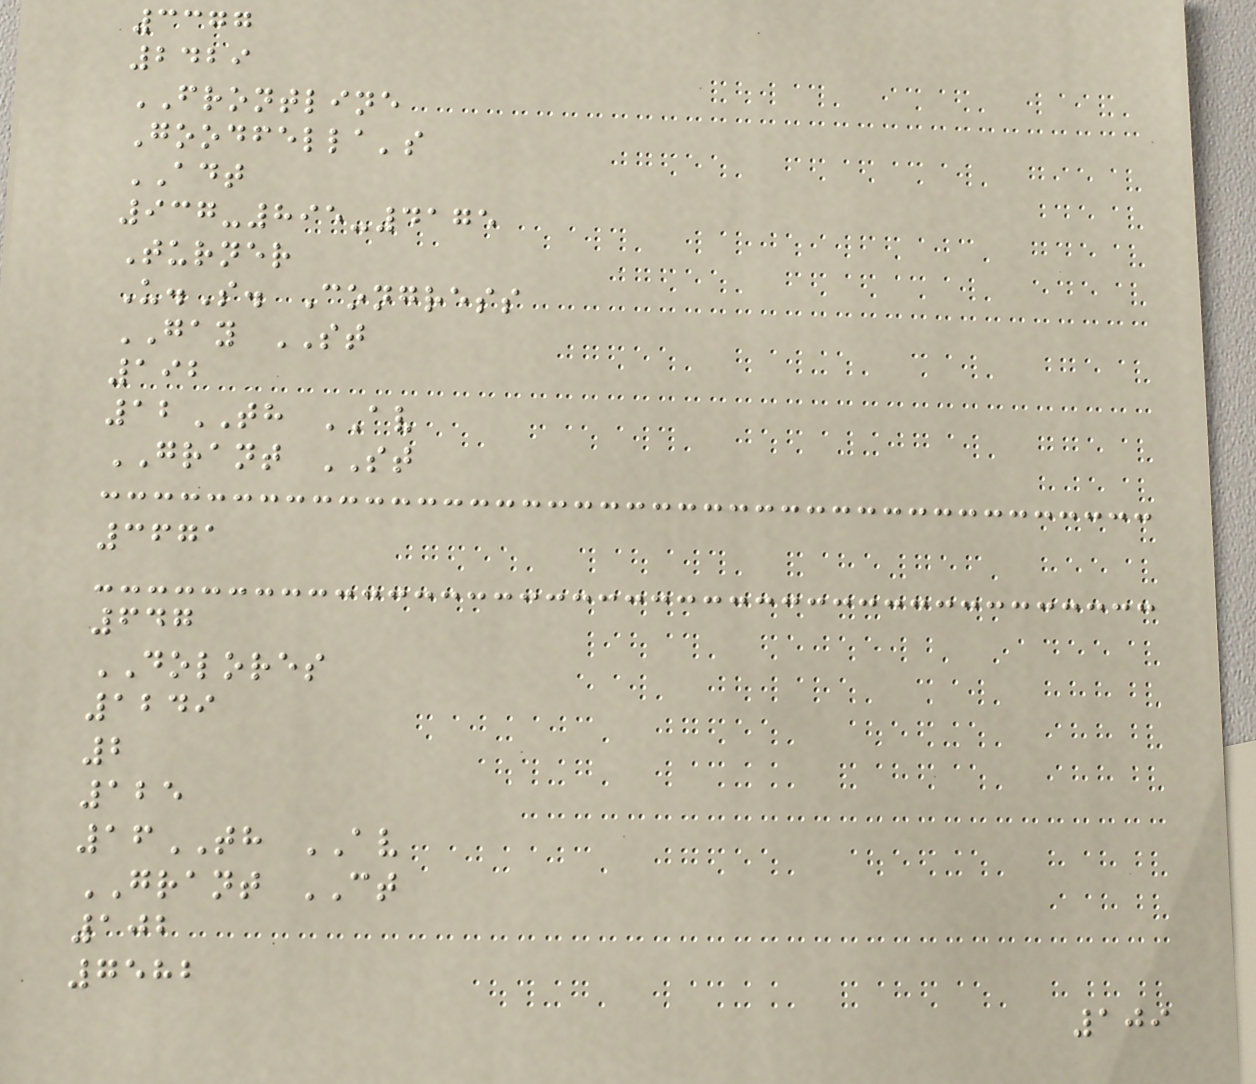3377
2429
FRONTLINE
Goodfella's
ADT
937-895-4175
Turner
U.S. Congress
GAY ST
192
12TH AV
GRANT ST
3671
647
DOLORES
1249
2
125
16TH AV
GRANT CT
102
7582
109
